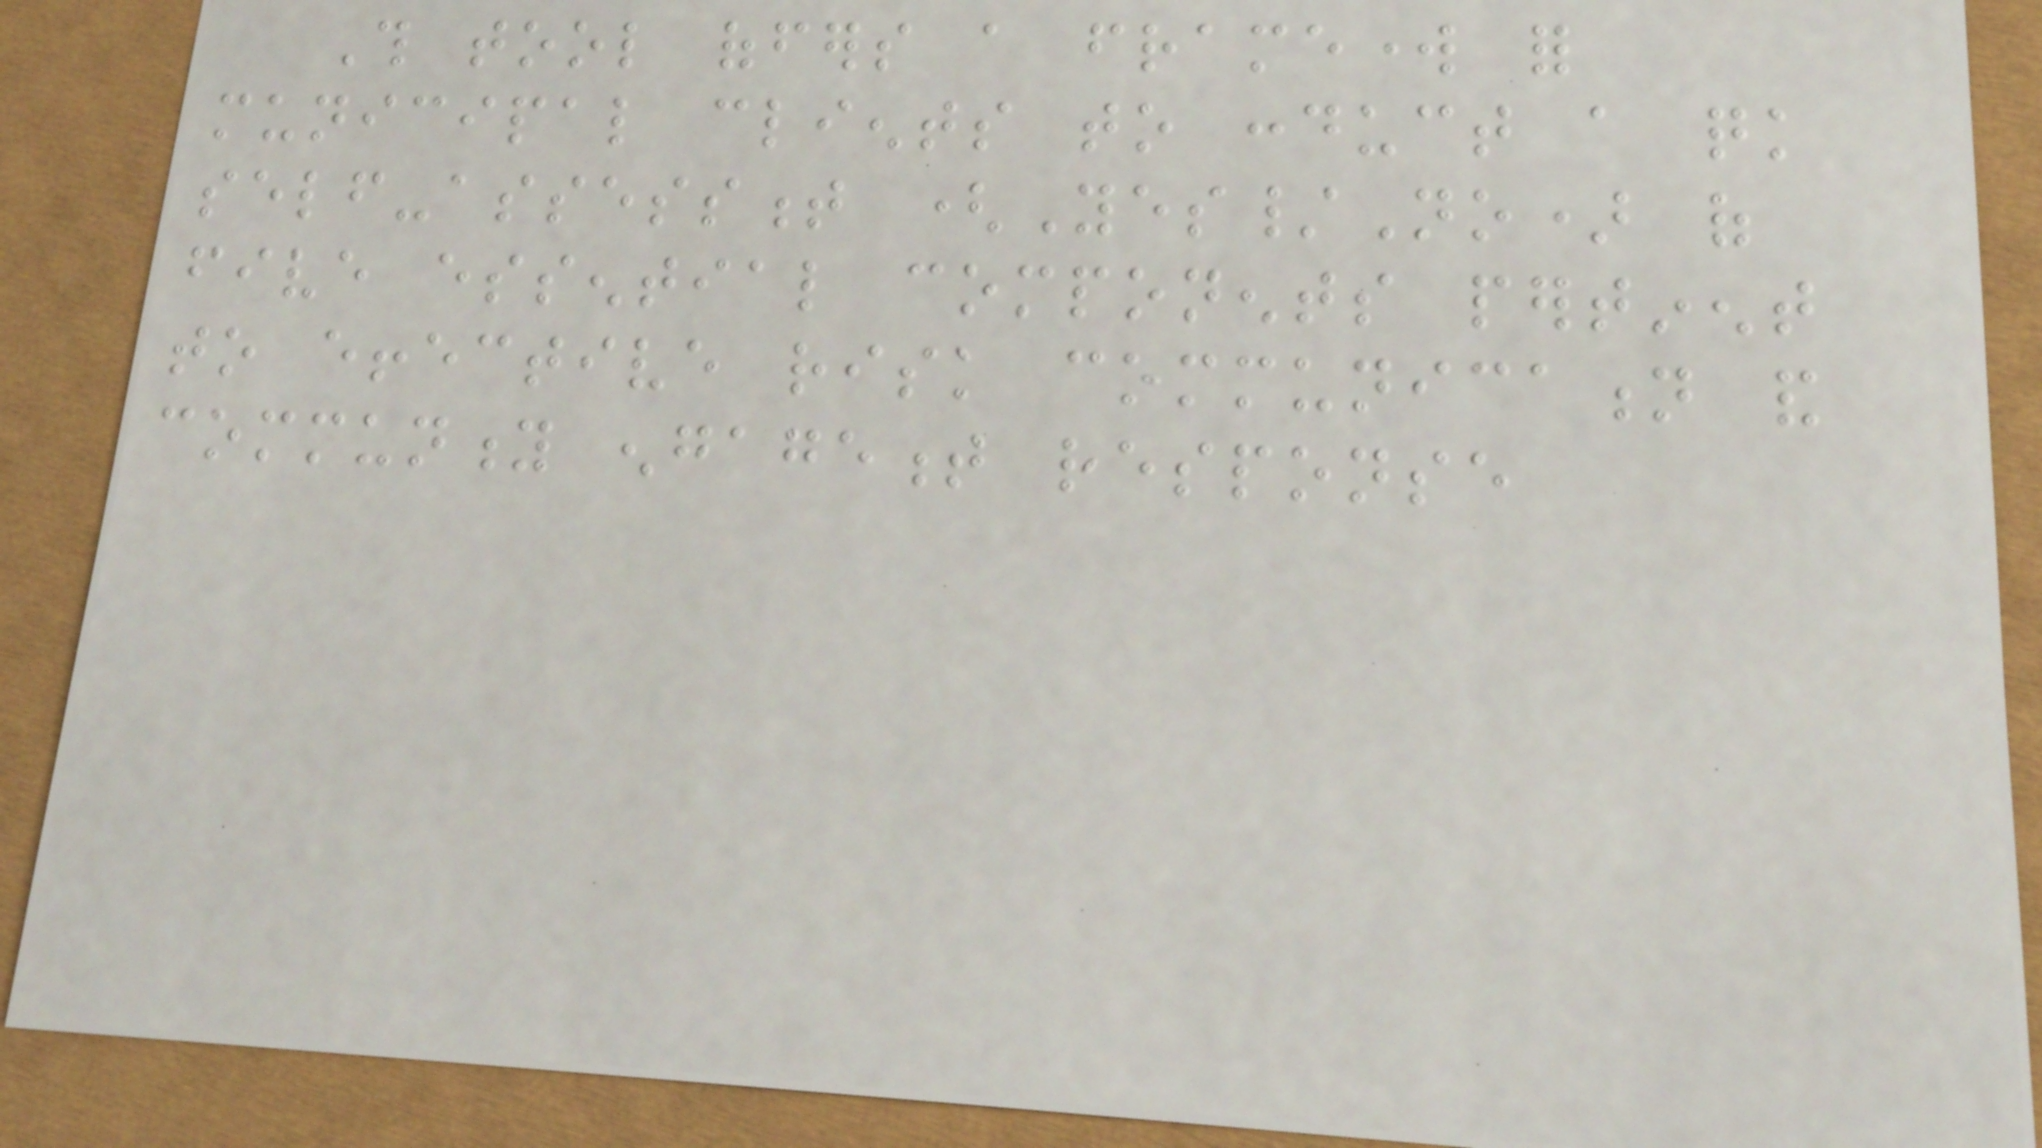This tool offers a framework for
municipal clients to conduct a quick
self-assessment (Yes/No) of
five essential components pertinent
to effective risk communication and
community engagement response
